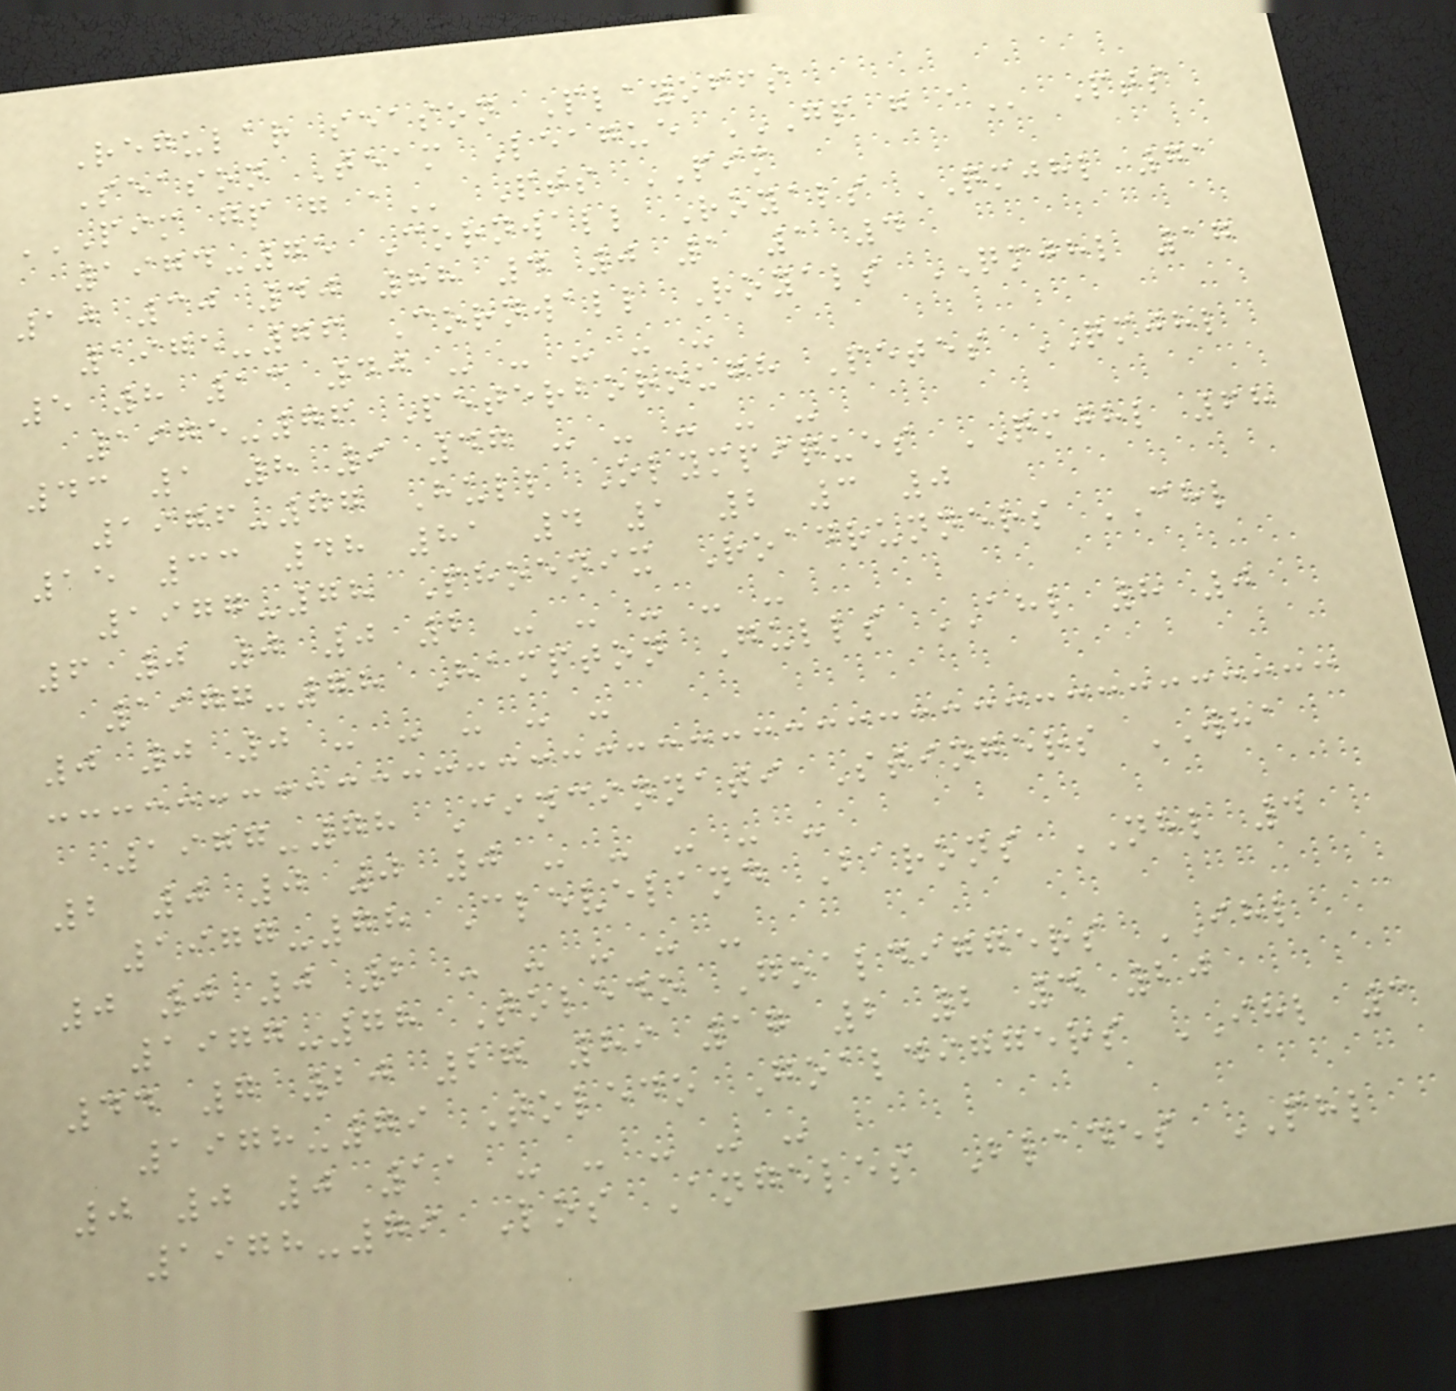Regular season Playoffs
Season Team League GP G A Pts
PIM GP G A Pts PIM
1974-75 Cornwall Royals QMJHL 71
10 30 40 88 4 0 1 1 4
1975-76 Cornwall Royals QMJHL 17
5 8 13 40 - - - - -
1975-76 Peterborough Petes QMJHL
43 1 8 9 47 - - - - -
1976-77 Hull Olympiques QMJHL 68
15 33 48 81 4 1 2 3 0
1977-78 Phoenix Roadrunners CHL
6 0 0 0 2 - - - - -
1977-78 Hampton Gulls AHL 8 0
0 0 0 - - - - -
1977-78 Cincinnati Stingers WHA
2 0 0 0 0 - - - - -
1977-78 Cleveland Barons NHL 4
0 0 0 2 - - - - -
1977-78 Toledo Goaldiggers IHL
44 7 20 27 89 17 2 2 4 20
1978-79 Toledo Goaldiggers IHL 3
0 0 0 11 - - - - -
1978-79 Los Angeles Blades PHL
